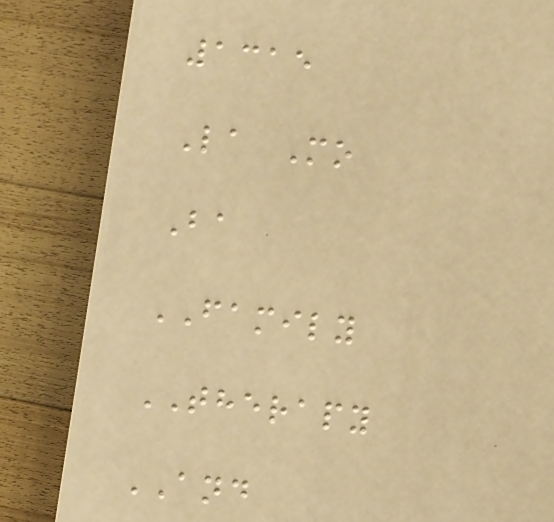1315
La Mo
Ba
FAMILY
THERAPY
AND
